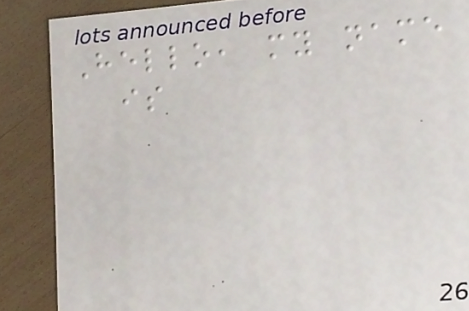Hello, my name
is
